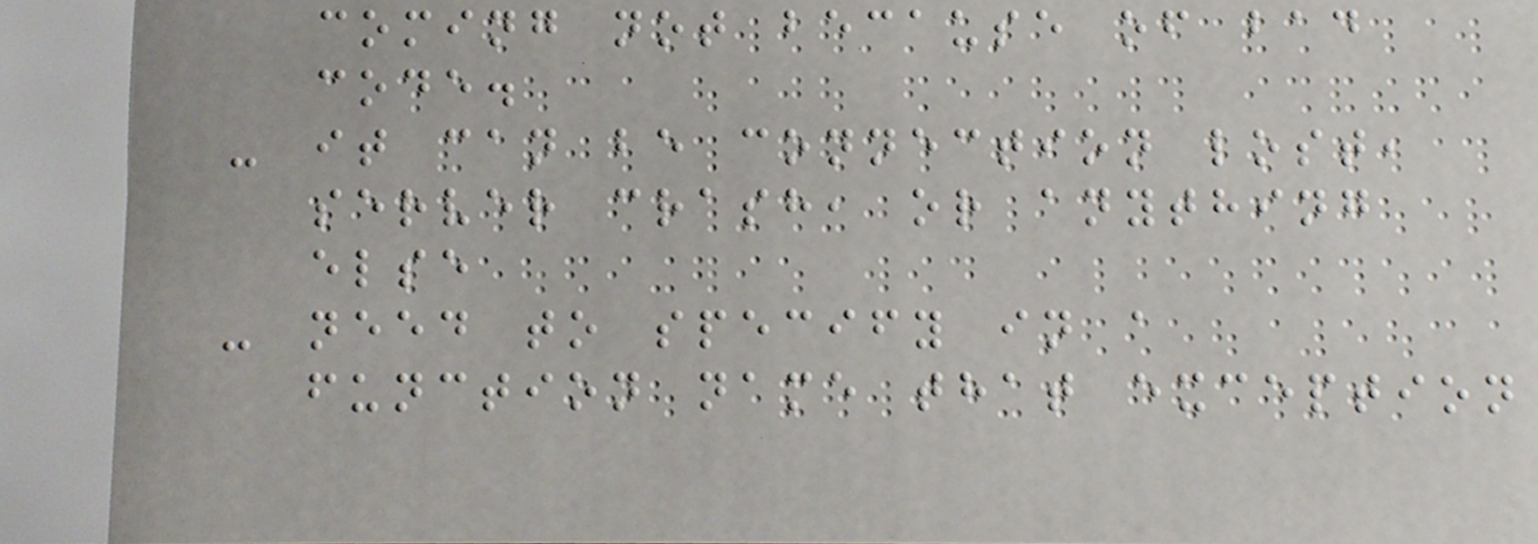coming not because of bad
code.
- it can be connection lost,
server crash, or anything
else
- need to specify in a
function name that exception
